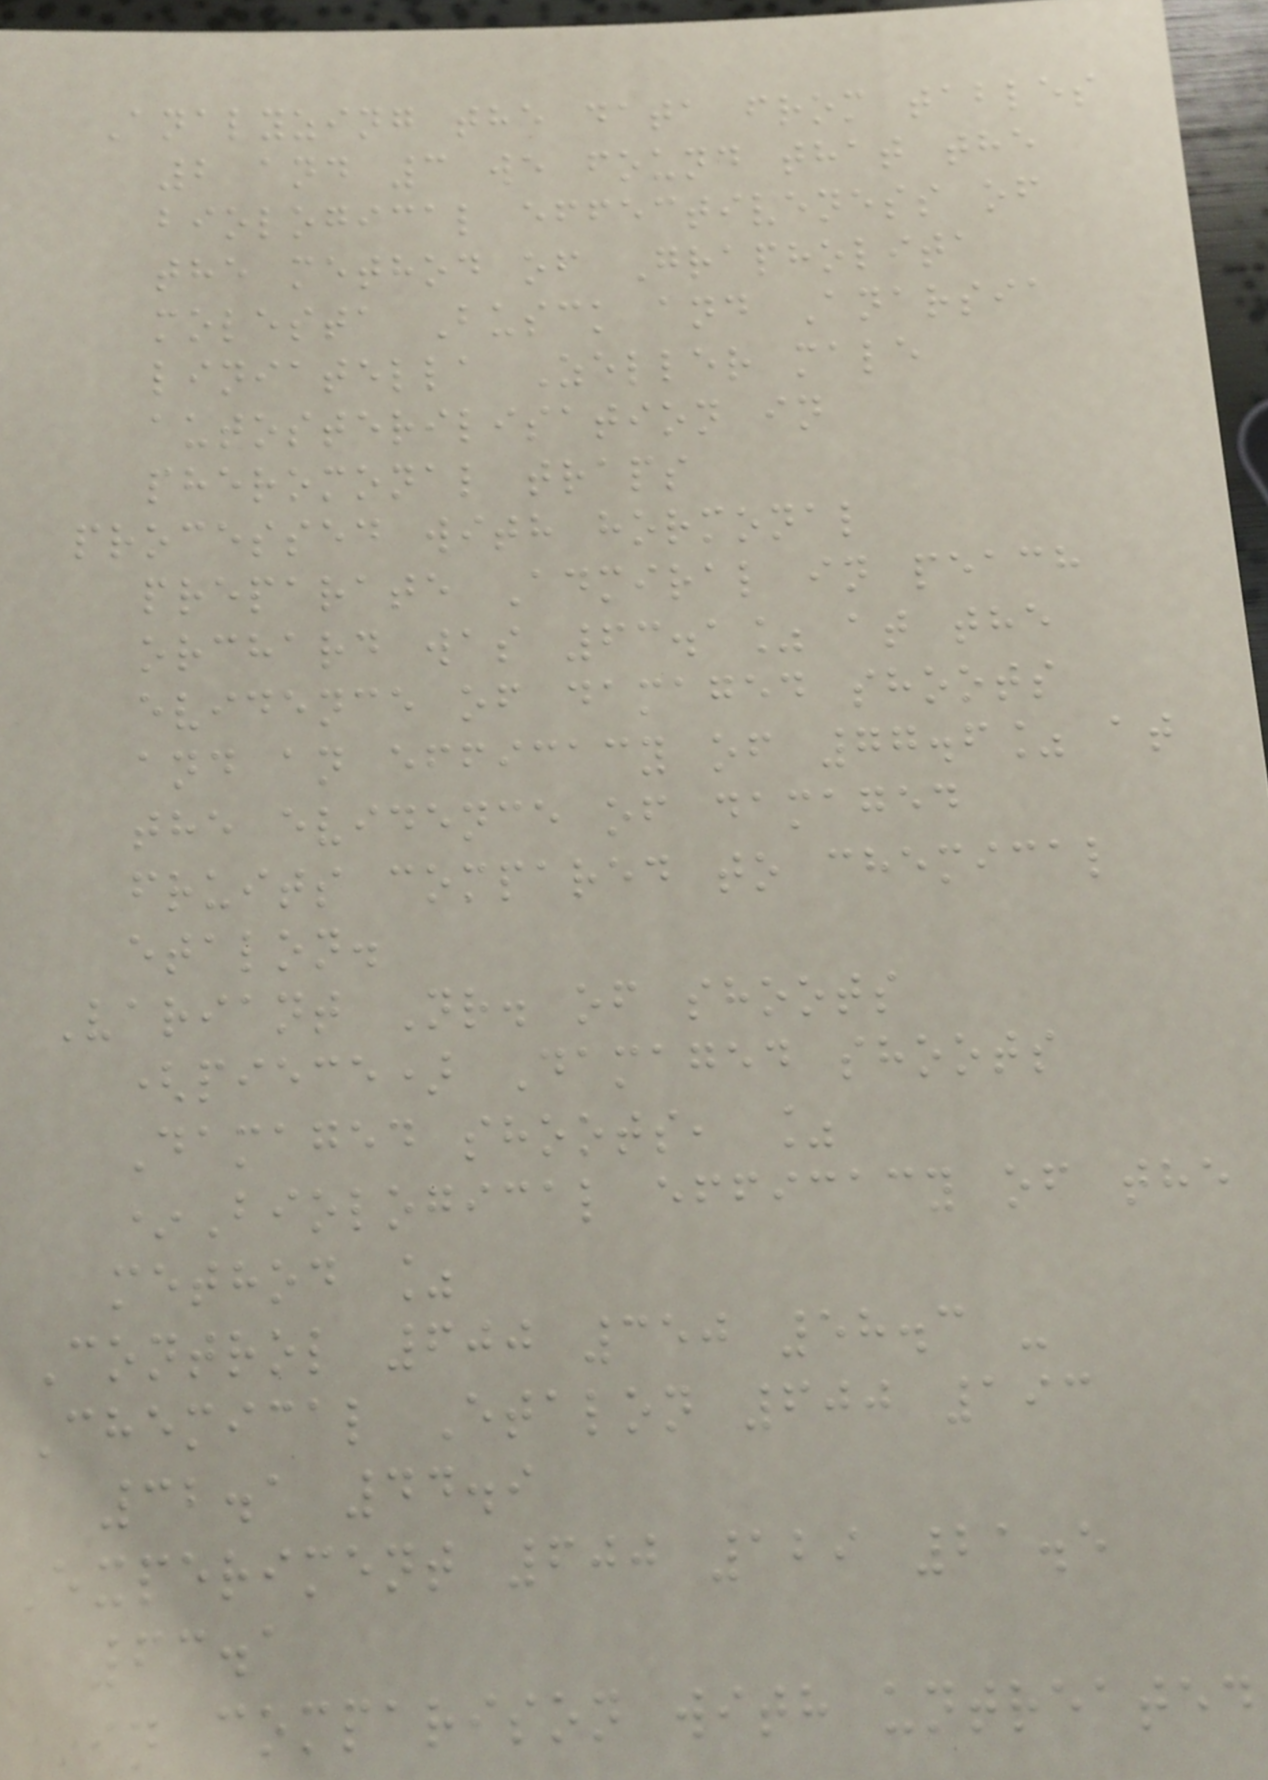Analyzing the data from tables
2 and 3 we found that the
biological effectiveness of
the method of Grapholita
molesta Busck and Anarsia
liniatella Zeller male
autosterilisation in
pheromonal traps
processed with hormonal
preparate Admiral in peach
orchard was 63.1% at the
evidence of damaged shoots
and an efficacy of 77.6% at
the evidence of damaged
fruits compared to chemical
etalon.
Variant Nr. of shoots
(piece) Damaged shoots
Damaged shoots, %
*Biological efficacy of the
method %
Control 600 350 58.3 -
Chemical Etalon 600 193
32.1 44.9
Experiment 600 129 21.5
63.1
*in comparison with untreated
